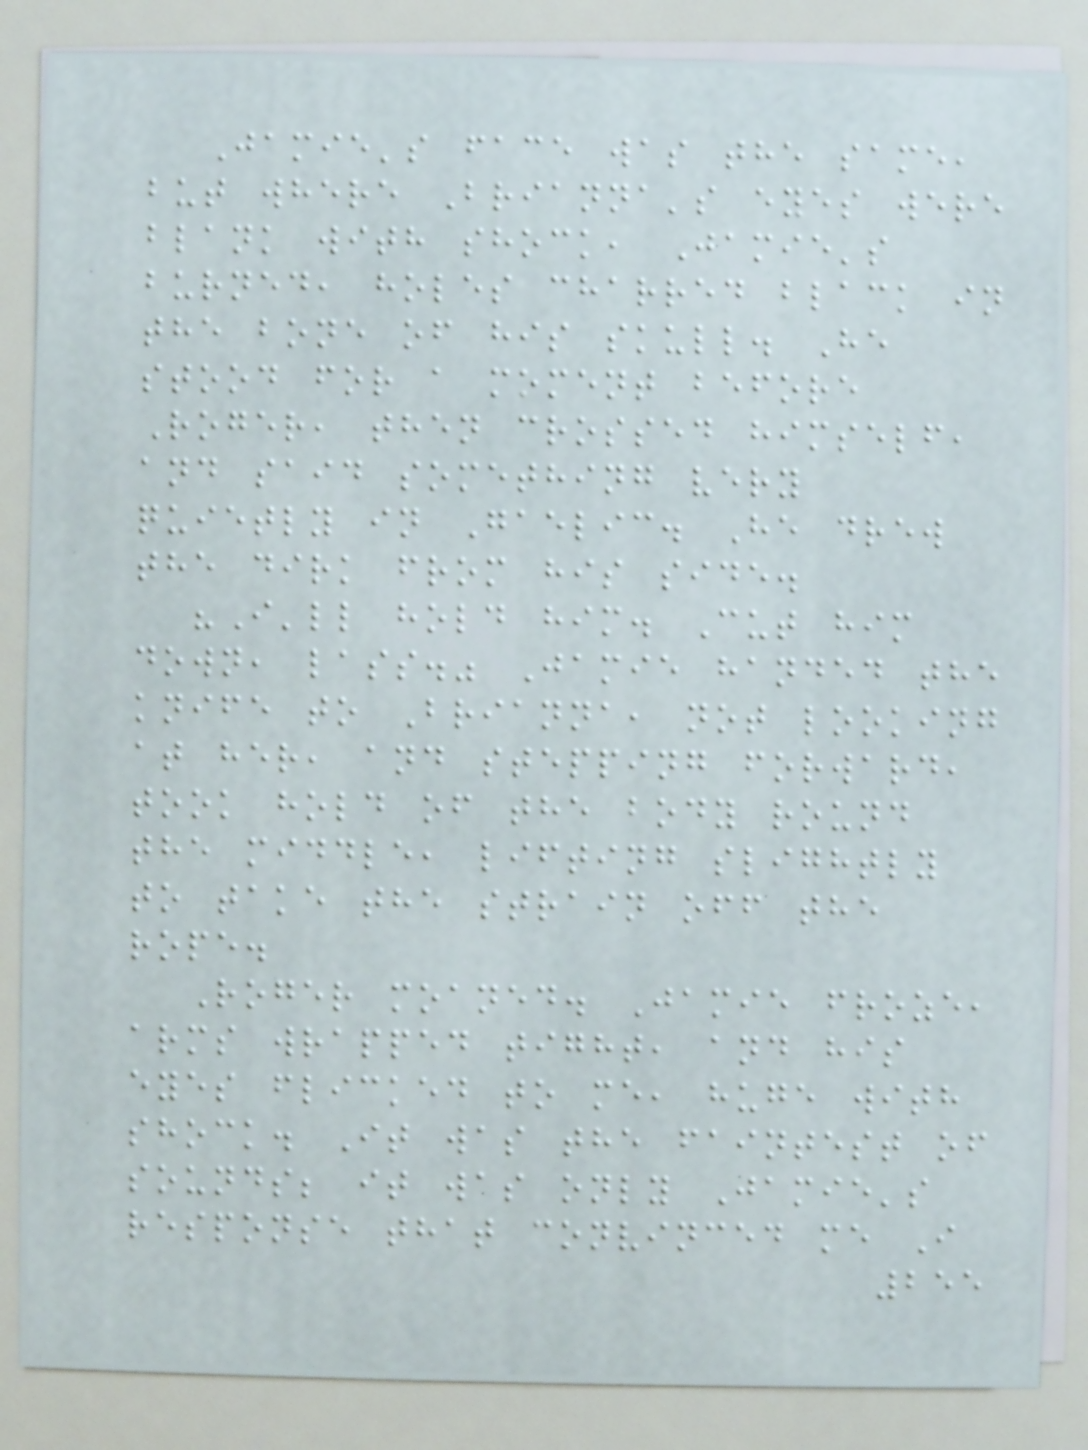Jamie's face was the same,
but where Brianna's eyes were
blank with shock, Jamie's
burned, holes charred black in
the bone of his skull. He
stood for a moment before
Roger, then crossed himself,
and said something very
quietly in Gaelic. He drew
the dirk from his side.
"I'll hold him. Cut him
down, lass." Jamie handed the
knife to Brianna, not looking
at her, and stepping forward,
took hold of the body round
the middle, lifting slightly
to take the strain off the
rope.
Roger moaned. Jamie froze,
arms wrapped tight, and his
eyes flicked to me, huge with
shock. It was the faintest of
sounds; it was only Jamie's
response that convinced me I
255
